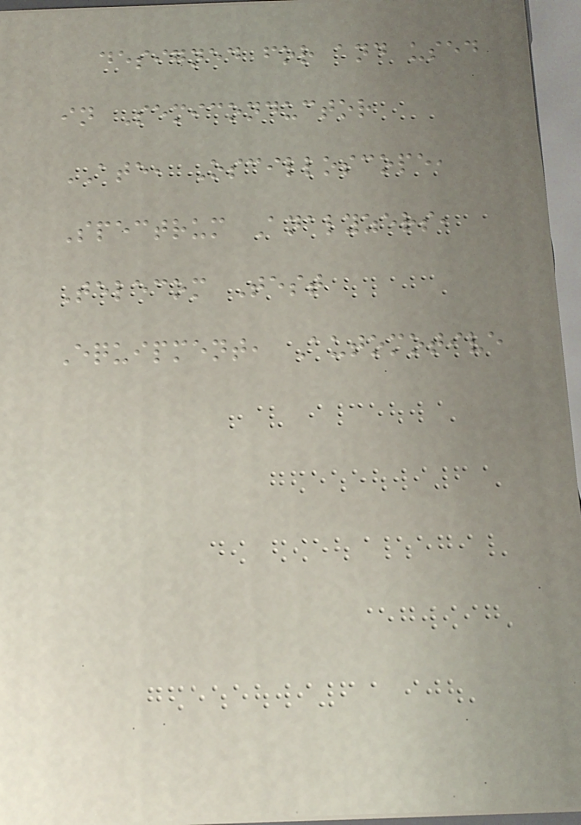designed for and used
in Semiconductor
ATE, Oscilloscope,
Spectrum Analyzers,
Telecom Test
Equipment, Automotive
